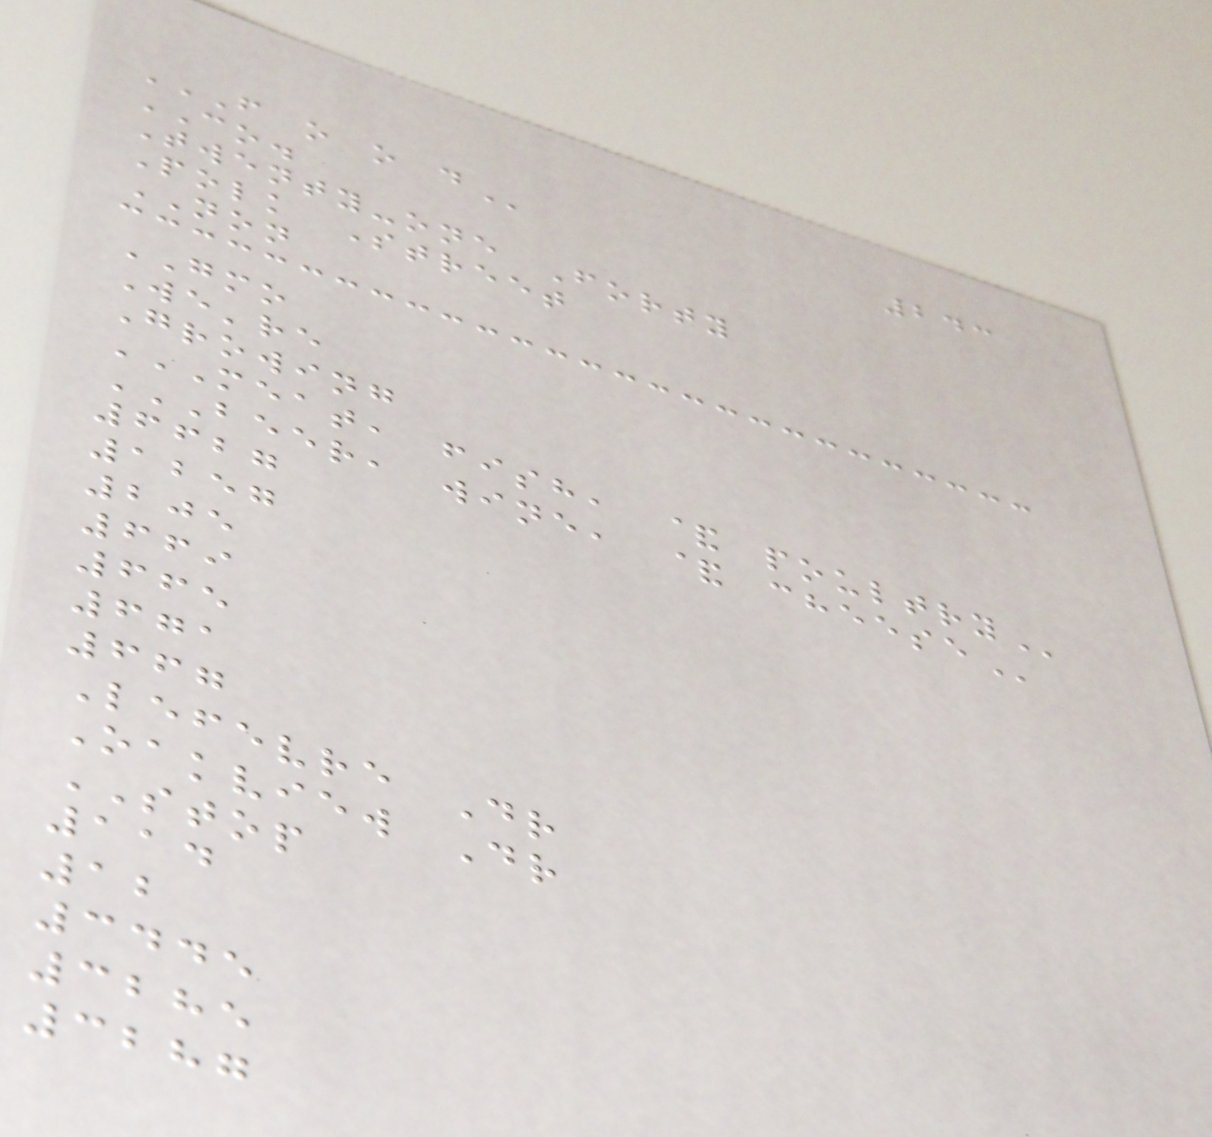243
F O O D
CO.
Twenty-one Forty
Polk Street
NON
GMO
We're
Growing
MEAT, FISH, & POULTRY
BEER, WINE, & CHEESE
6627
1257
205
669
665
671
667
Lefevre Dr
Oakview Dr
STOP
114
12
3445
3285
3287
